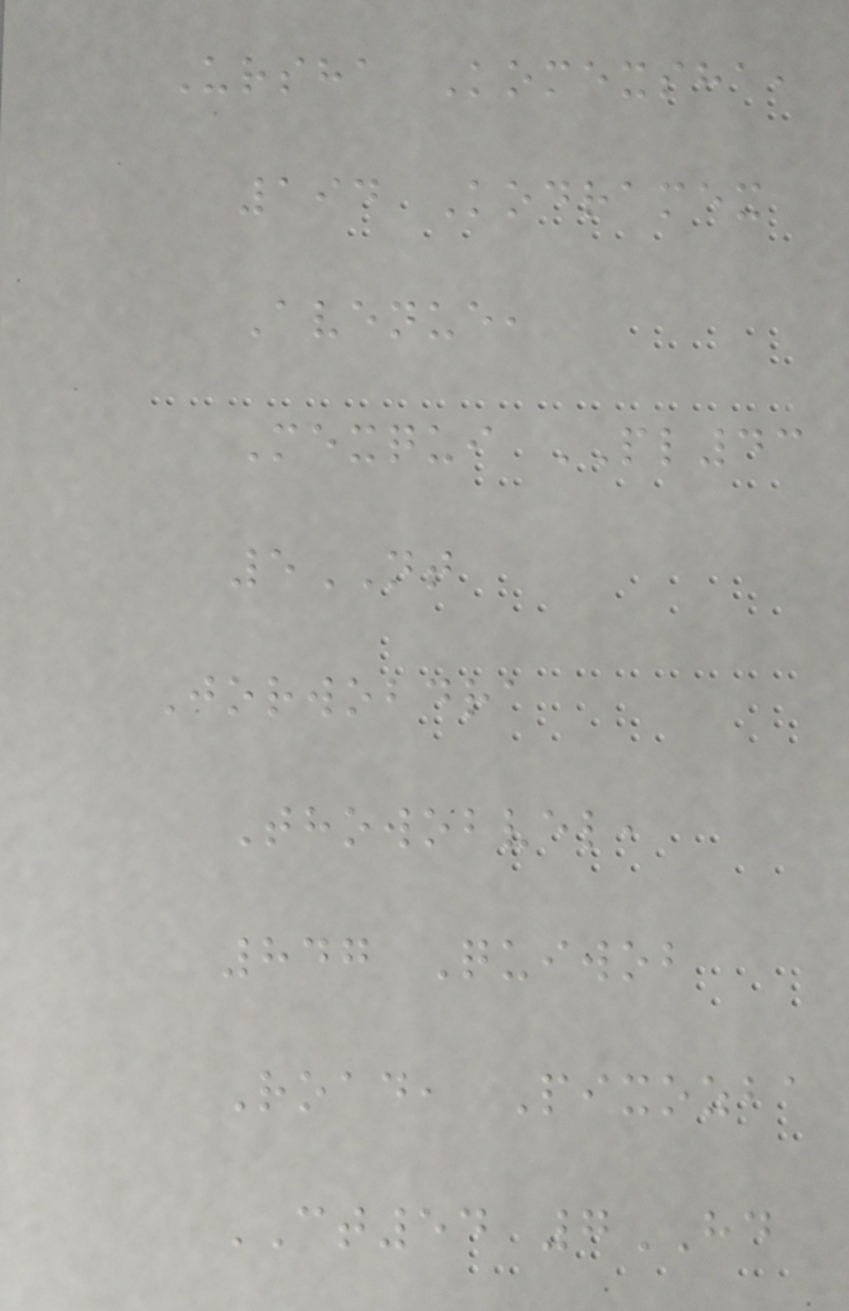Ursha Komexsha,
194 Kodramex
Avenue,
Mexqui PL43
5NT
Jorwobdra
Thowobvel,
847 Quiwob
Road, Pixozba
CT54 7HD
